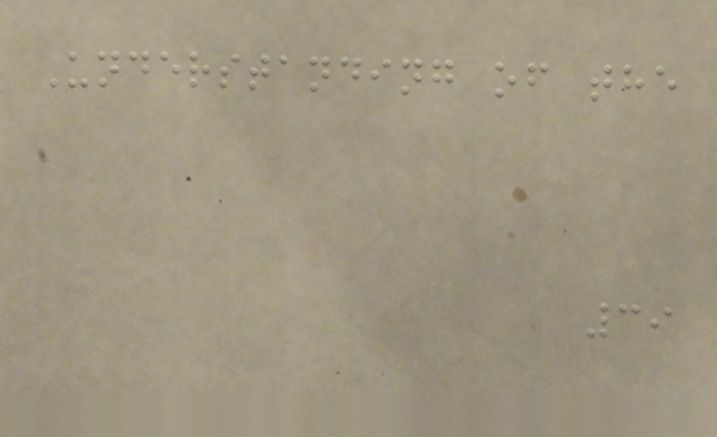Understanding of the
39
